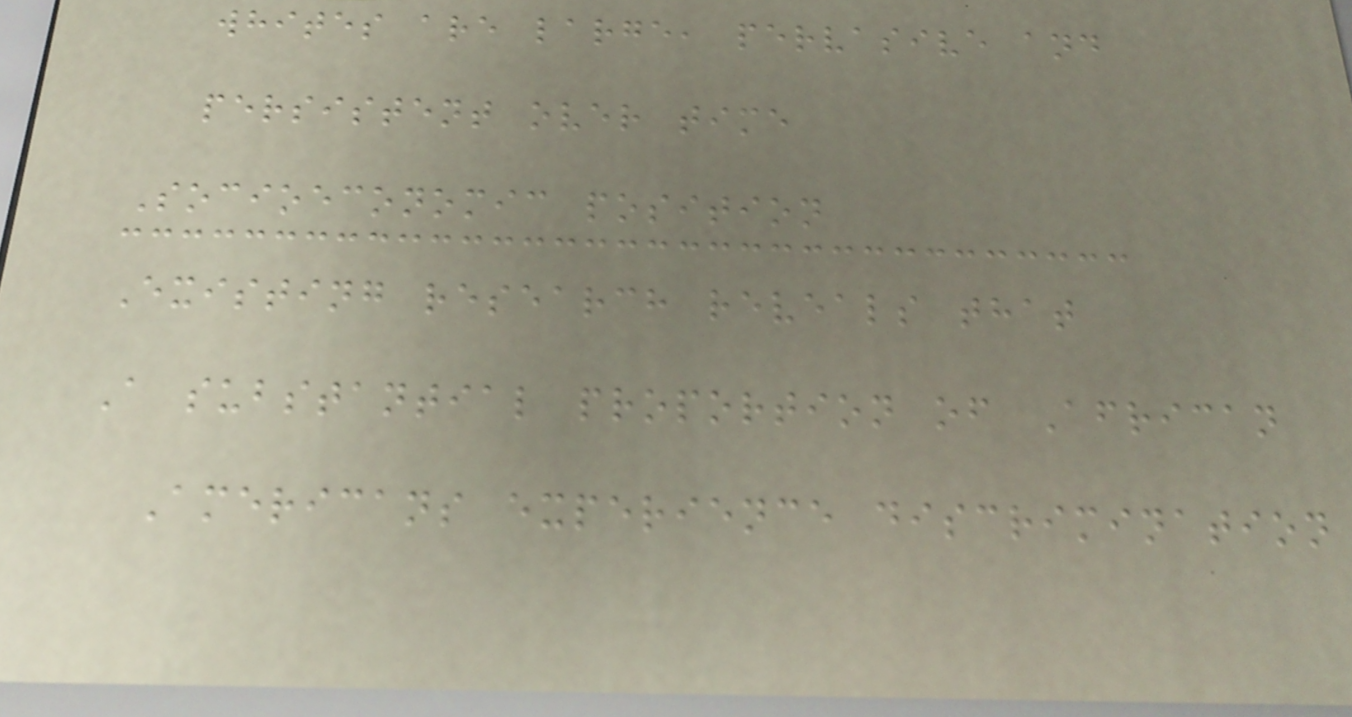whites are large, pervasive and
persistent over time
Socioeconomic position
Existing research reveals that
A substantial proportion of African
Americans experience discrimination
